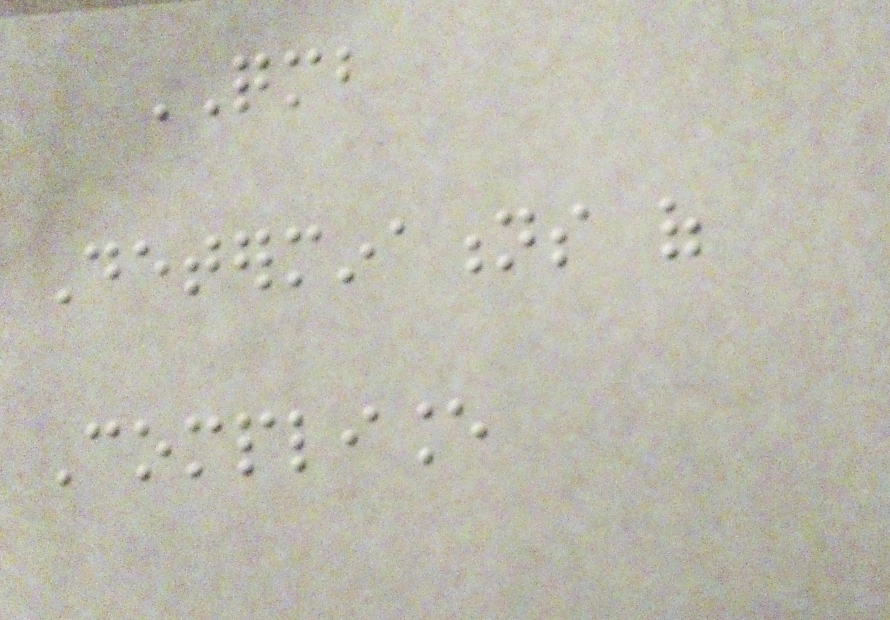QMB
Determinations of
Compliance
